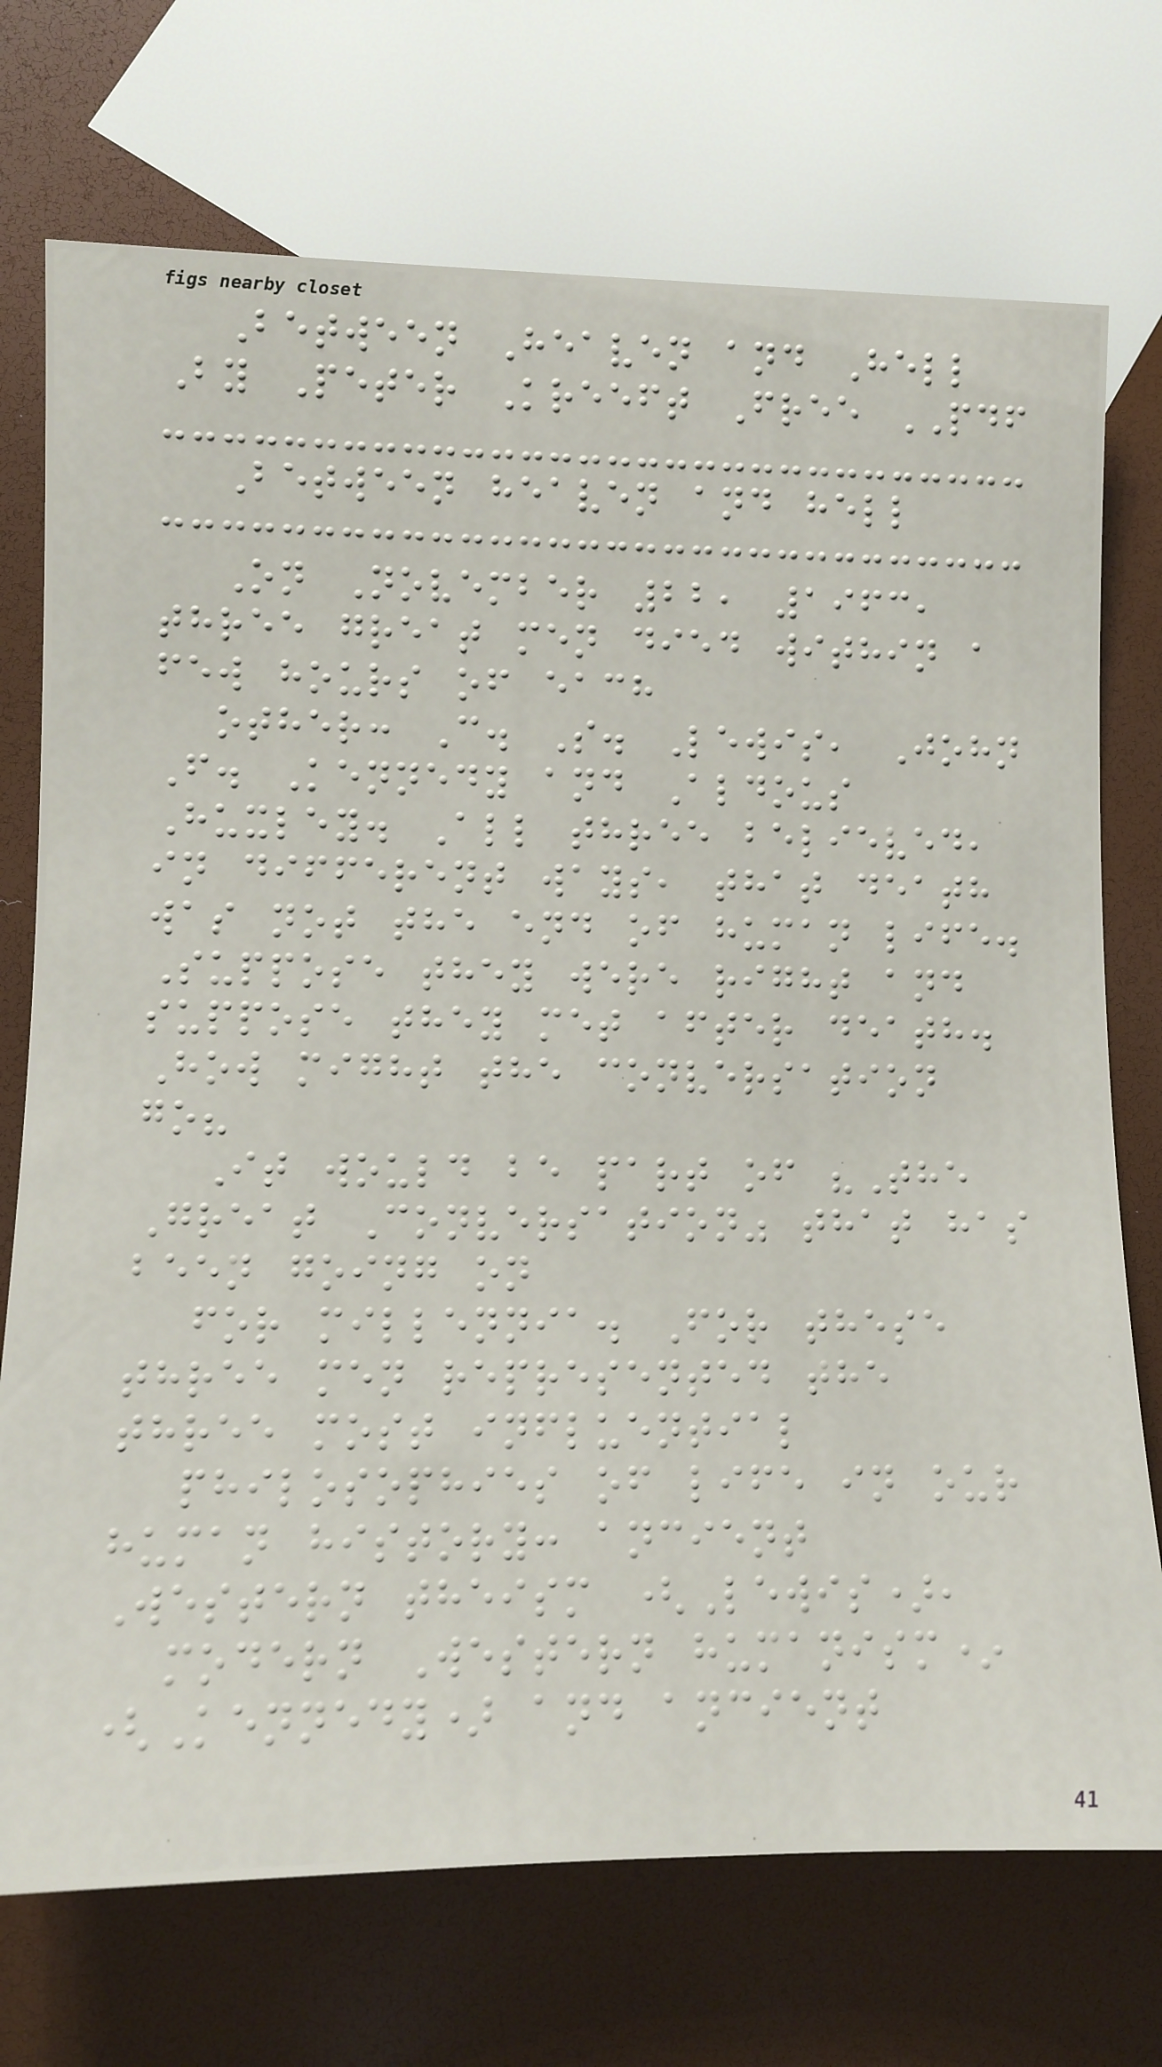Between Heaven and Hell
By Peter Kreeft Free PDF
Between heaven and hell
On November 22, 1963,
three great men died within a
few hours of each
other: C. S. Lewis, John
F. Kennedy and Aldous
Huxley. All three believed,
in different ways, that death
was not the end of human life.
Suppose they were right and
suppose they met after death.
How might the conversation
go?
It would be part of "The
Great Conversation" that has
been going on
for millennia. For these
three men represented the
three most influential
philosophies of life in our
human history: ancient
Western theism (Lewis),
modern Western humanism*
(Kennedy) and ancient
